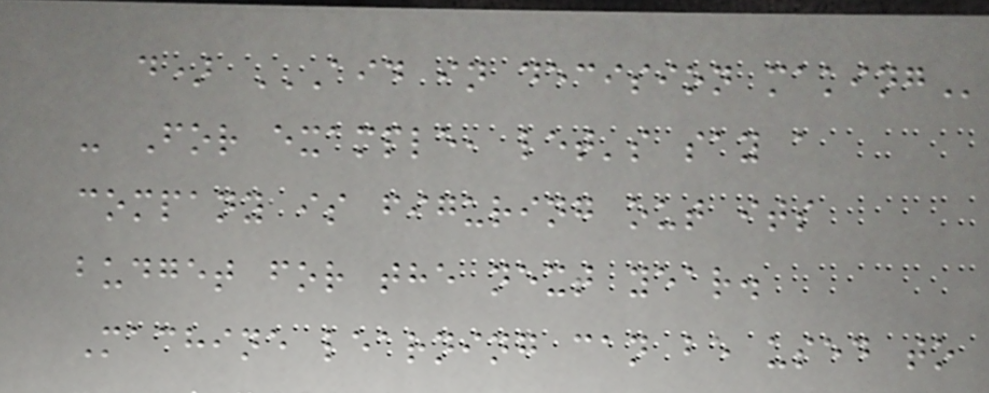d) AID IN DECISION MAKING
- For example, let's say a
company is figuring out its
budget for the next year.
Machine learning can be used to
